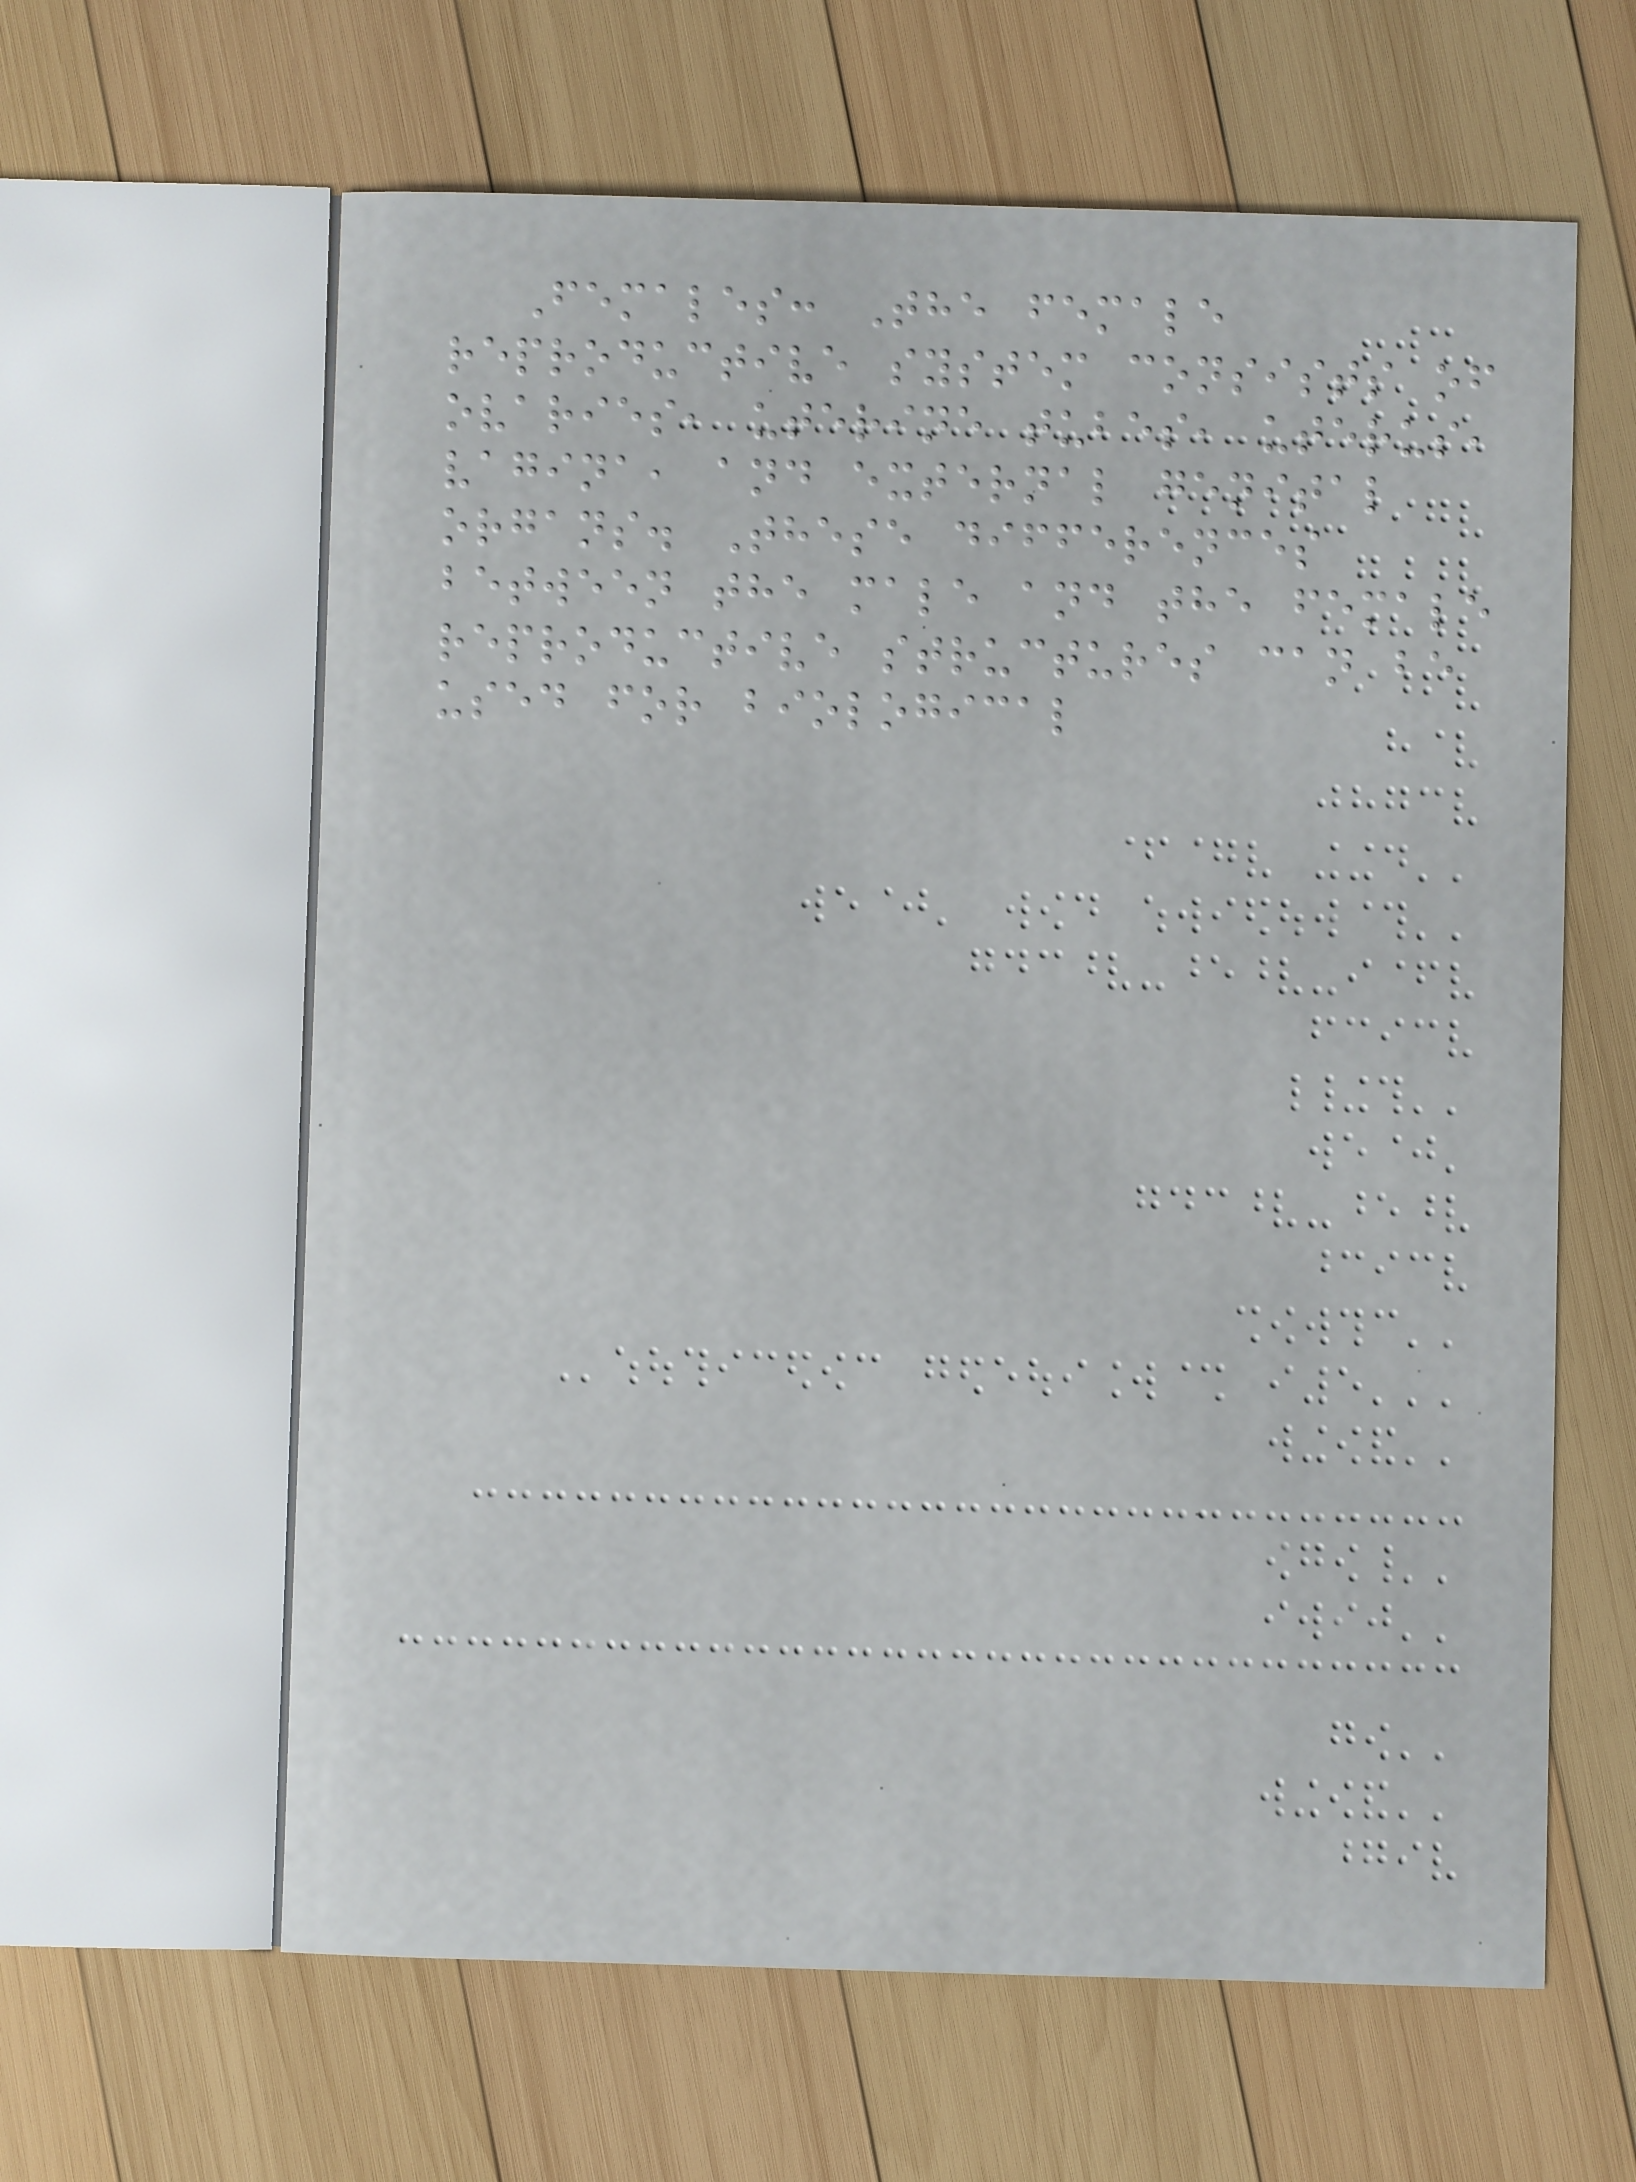Females: The female
reproductive system consists of
ovaries, uterine tubes, uterus,
vagina, and external genital
organs. These differences
between the male and the female
reproductive structures can be
used for biological
